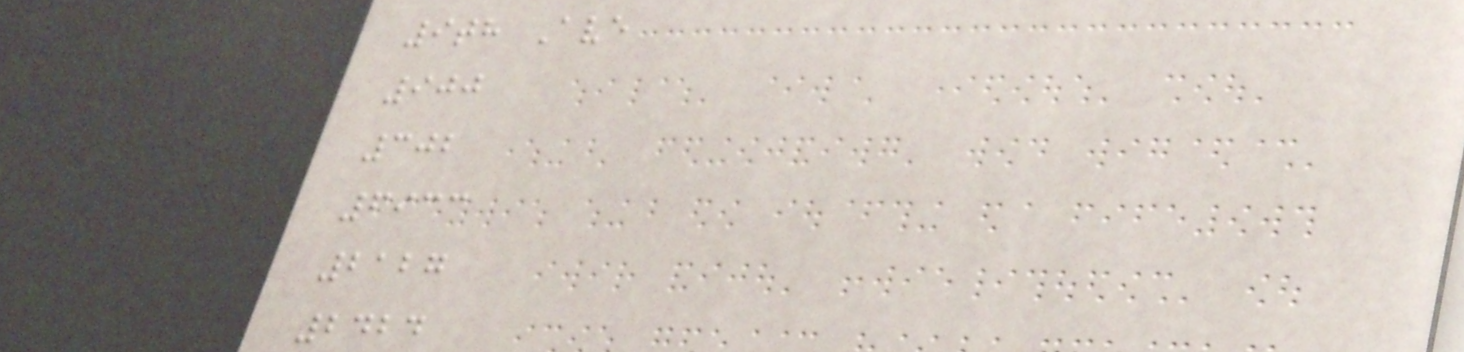9th Ave
900
302
6933
2127
2424
